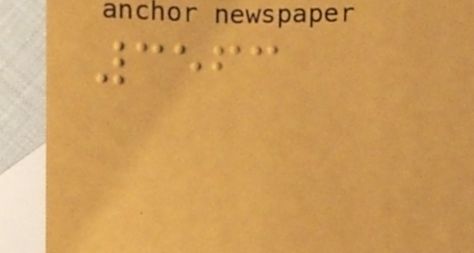3563
